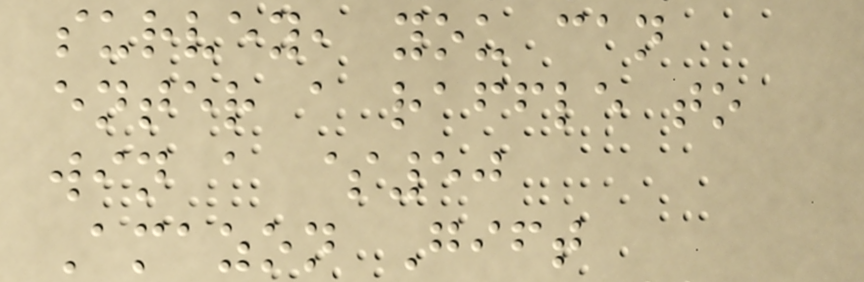survey, you can
enter a raffle to
win a $50
Amazon Gift
